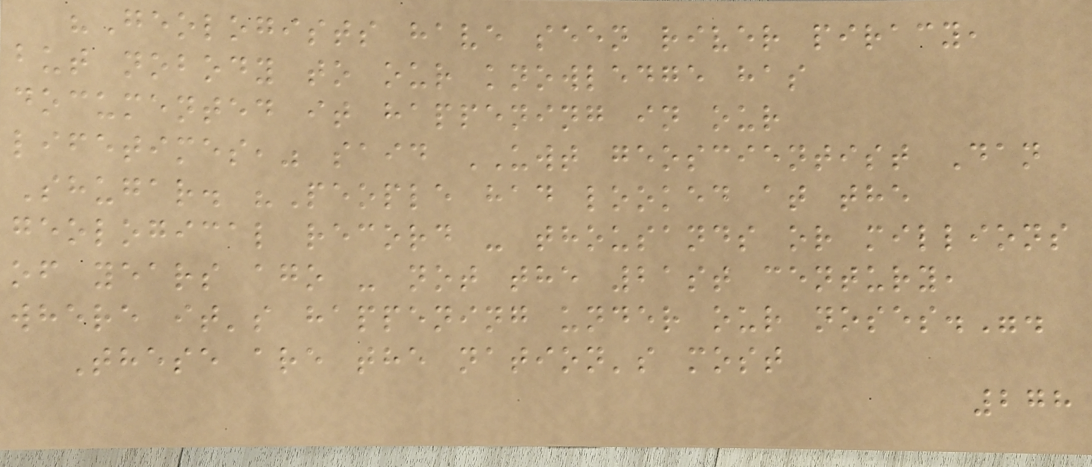"Geologists have seen river piracy,
but nobody to our knowledge has
documented it happening in our
lifetimes," said UWT geoscientist Dan
Shugar. "People had looked at the
geological record - thousands or millions
of years ago - not the 21st century,
where it's happening under our noses.".
These are the nation's most
278
